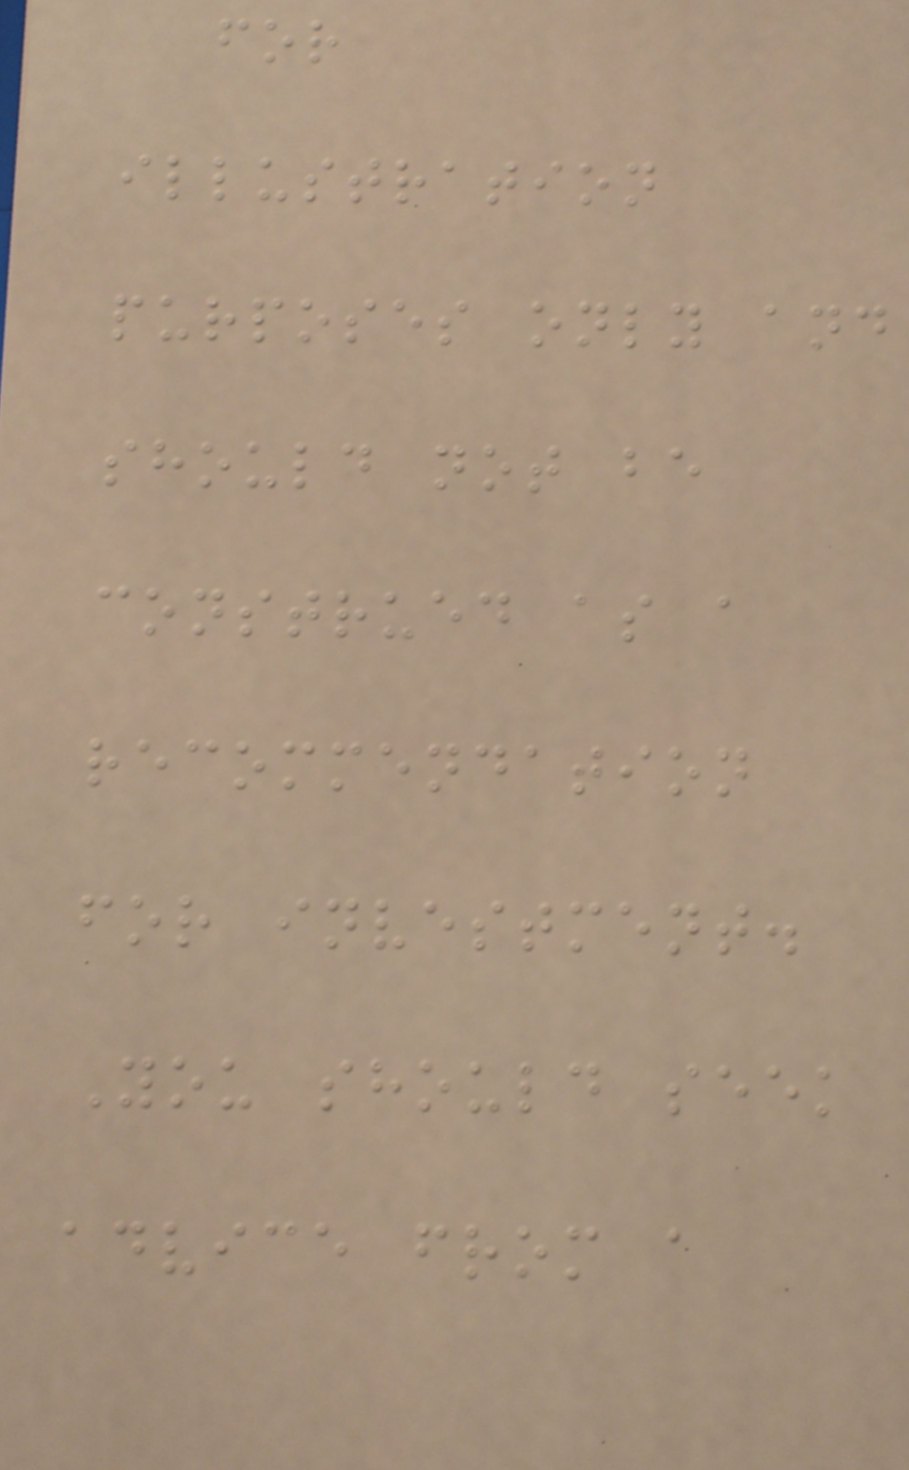for
illustration
purposes only and
should not be
construed as a
recommendation
for investment.
You should seek
advice from a
